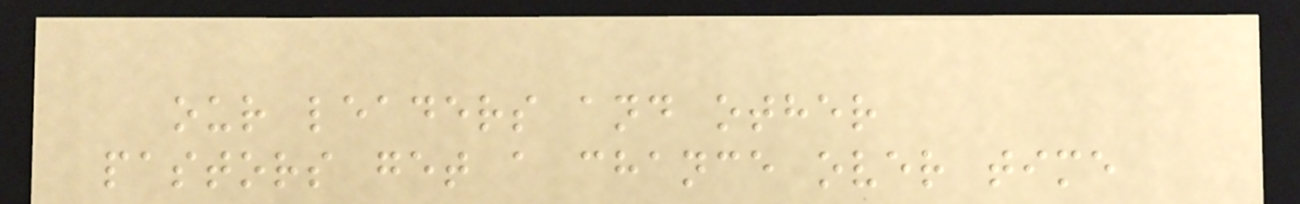our leaders and other
pastors get a chance over time
